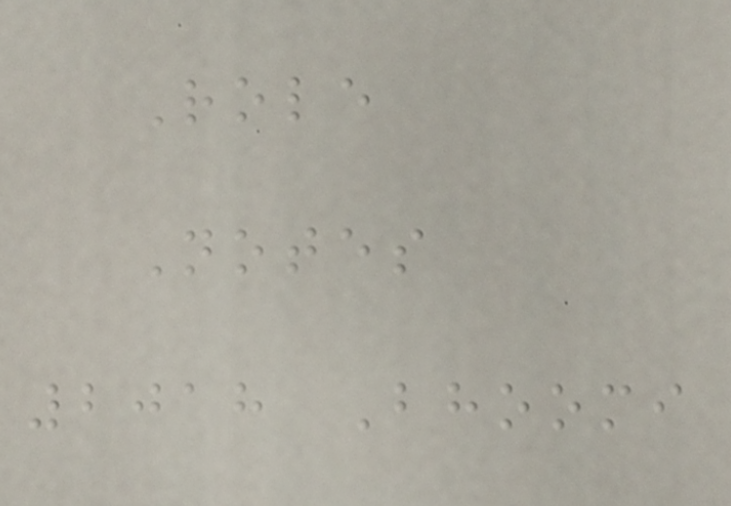Role
Notes
2018 Bhoomi
